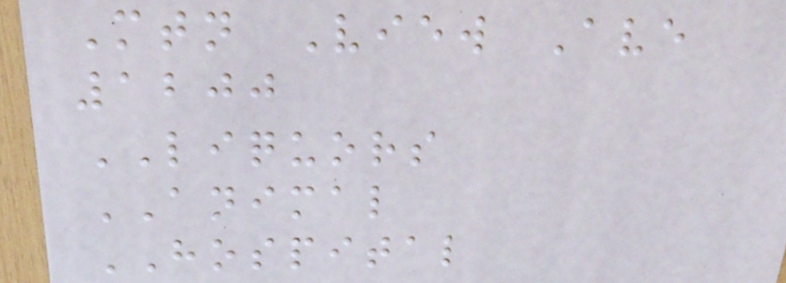Mtn View Ave
1200
LIQUORS
ANIMAL
HOSPITAL
